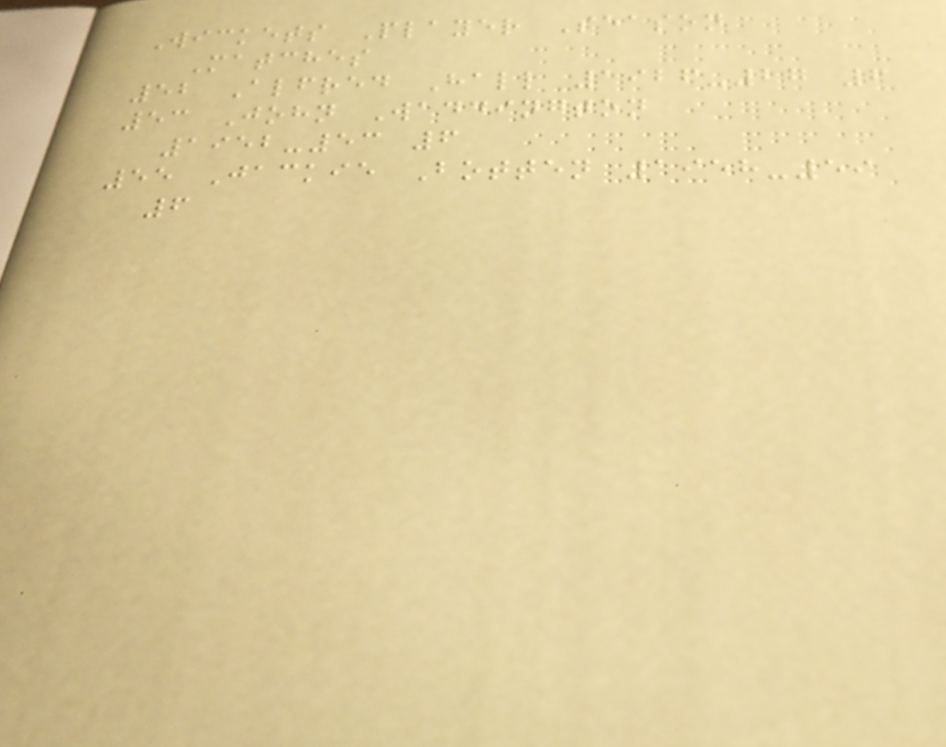Wickets Player Season
Matches
52 Alfred Hall 1926-27 6
53 John Waddington
1952-53 6
55 Jackie Botten 1958-59
6
